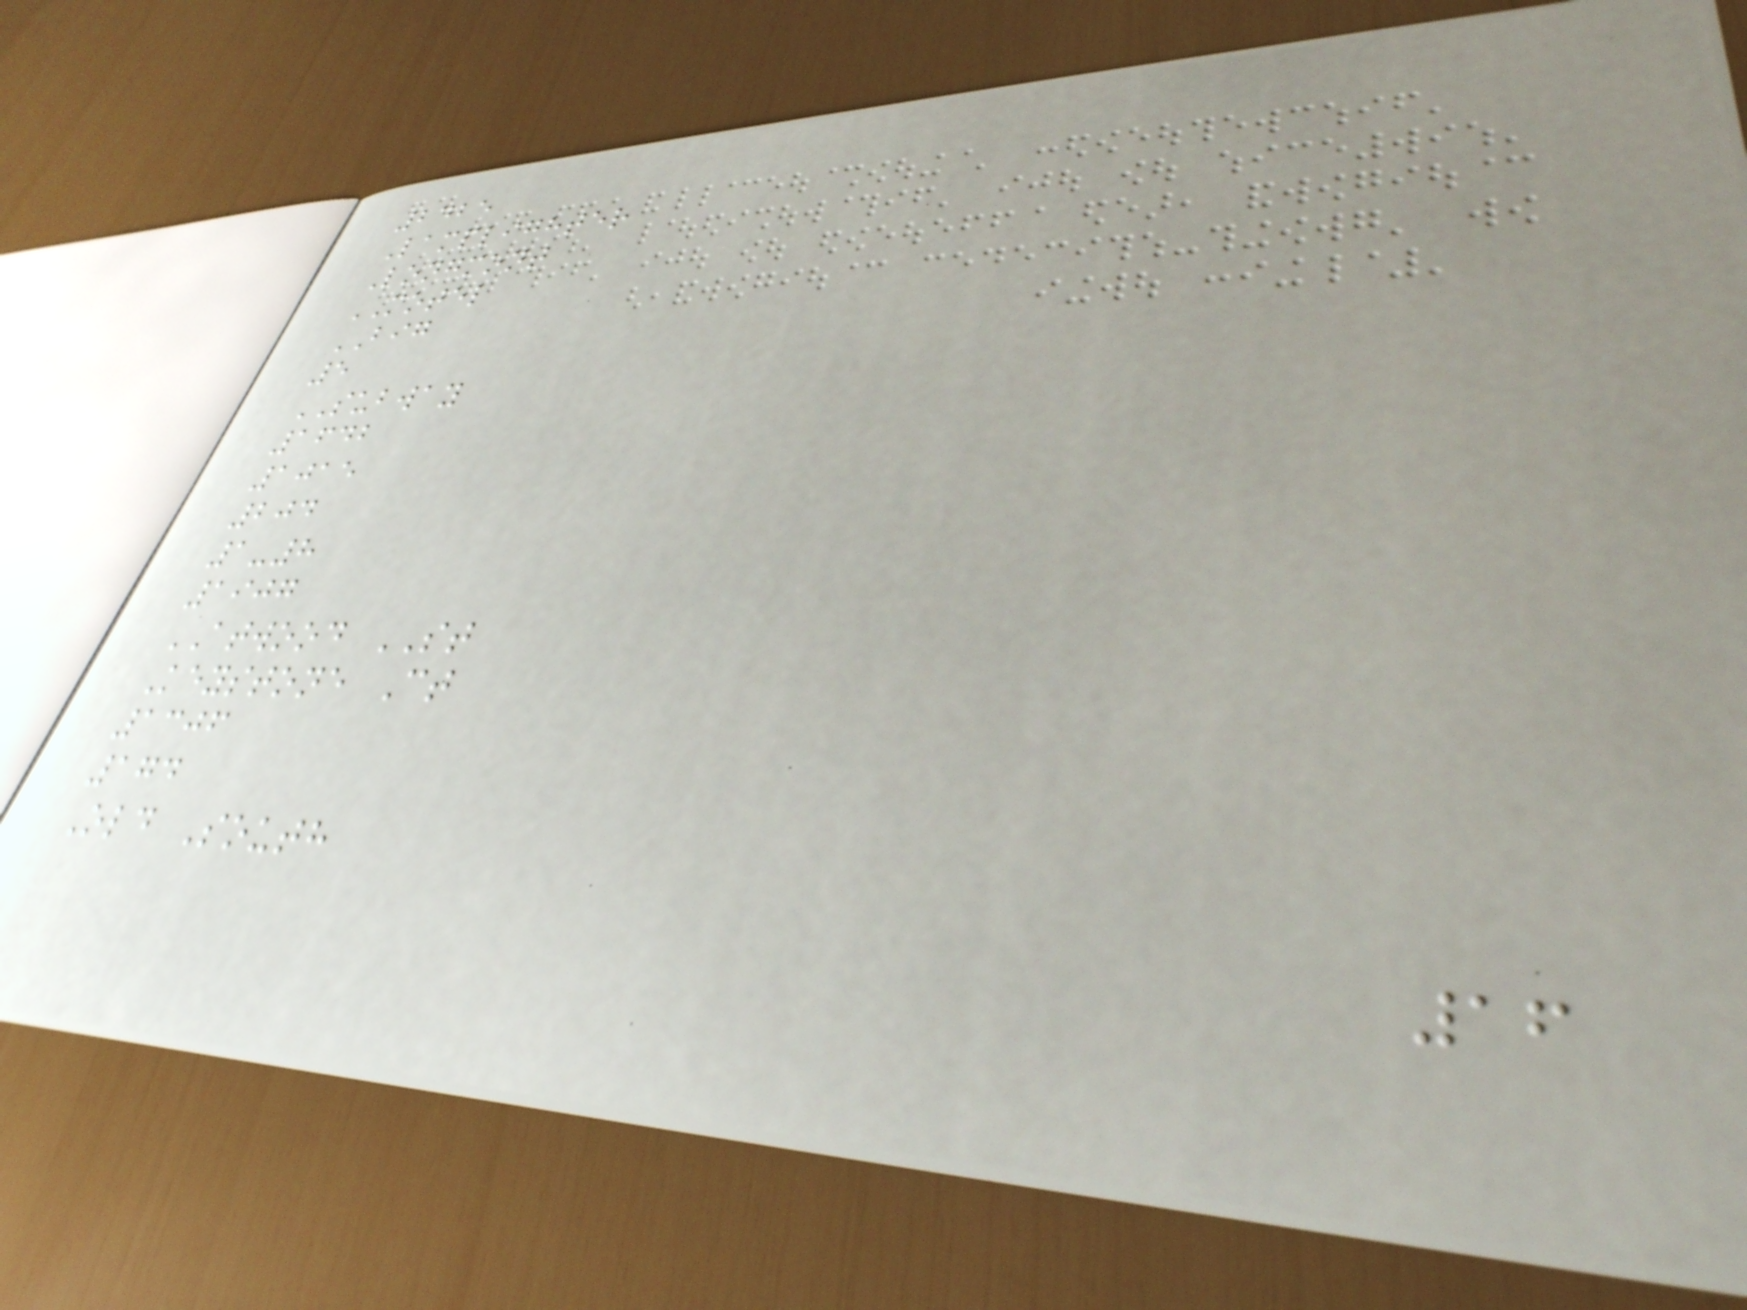2425
Lamplighter
Longmont
MOTEL
BIG
5
SUBWAY
1642
1015
204
1-8
1907
ATWOOD ST
Keystone Ct
1306
174
Old South
16
